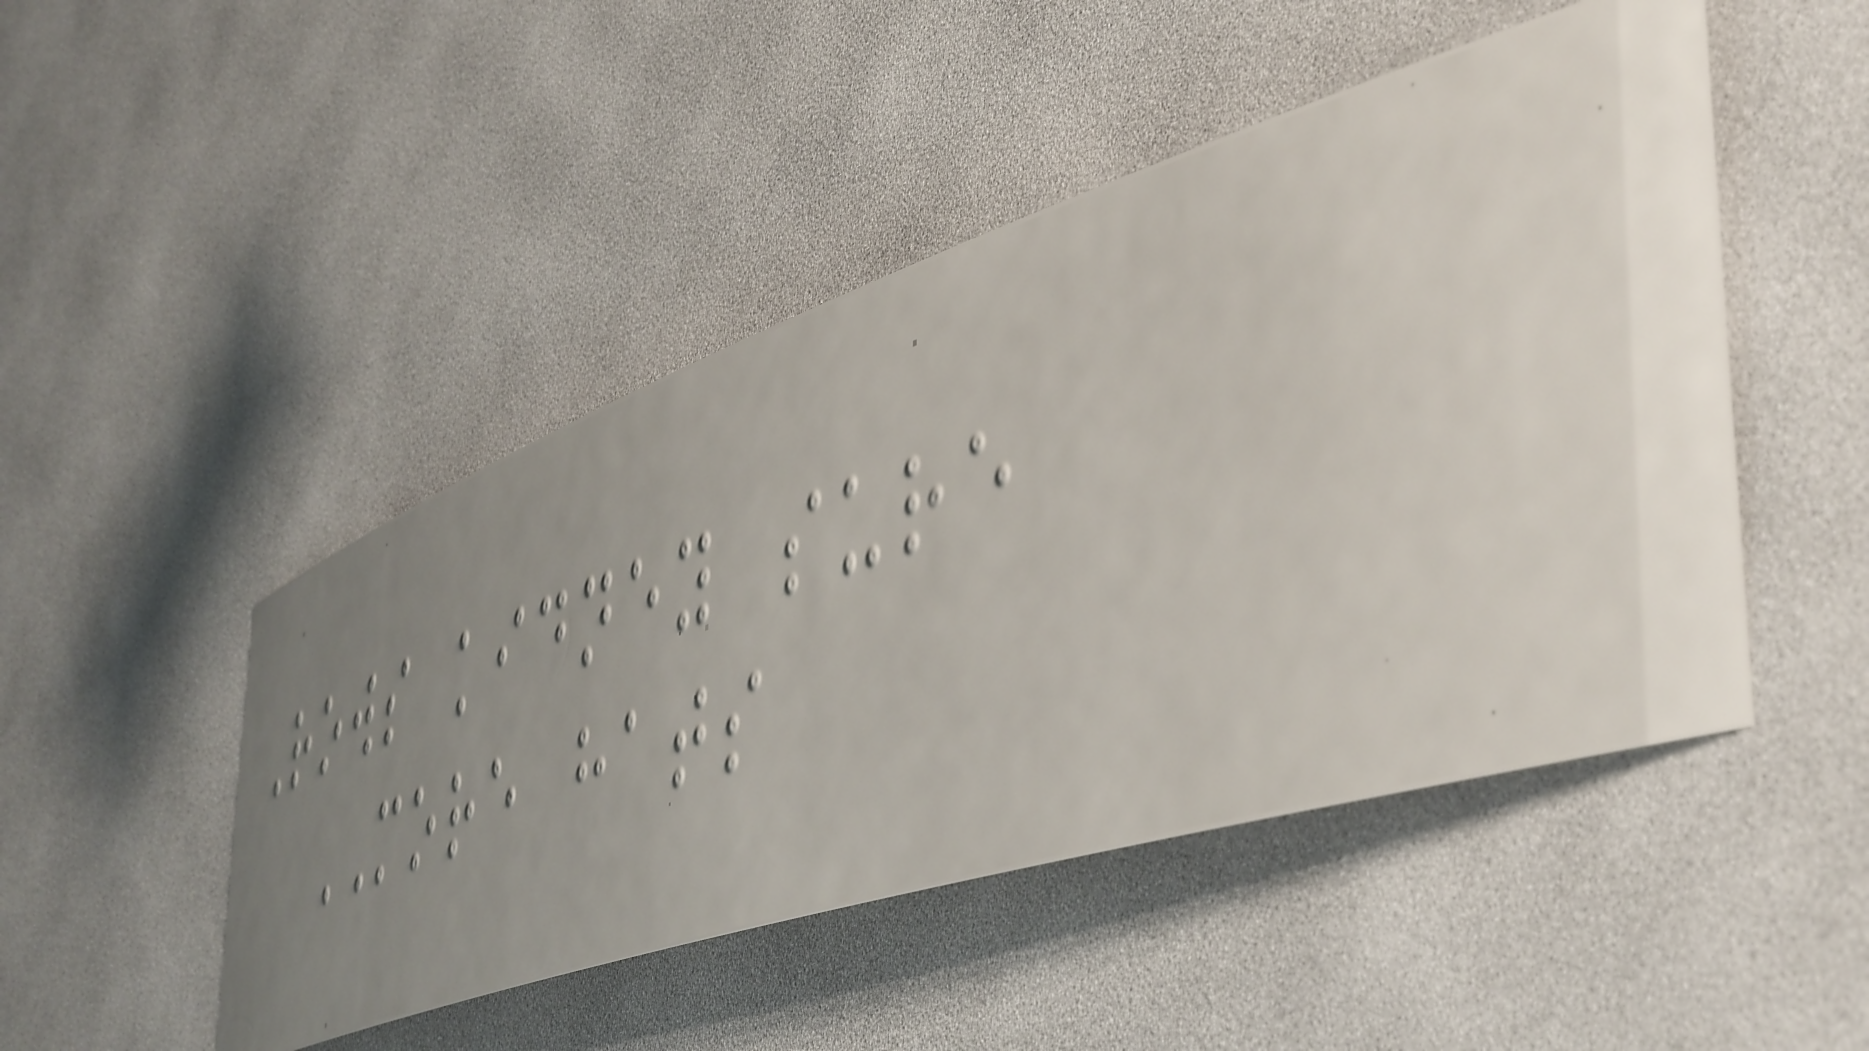Rows kidney sure
MORE hats
